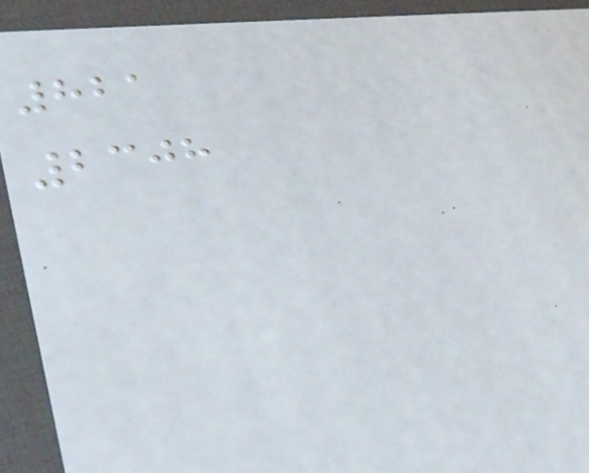821
2308
